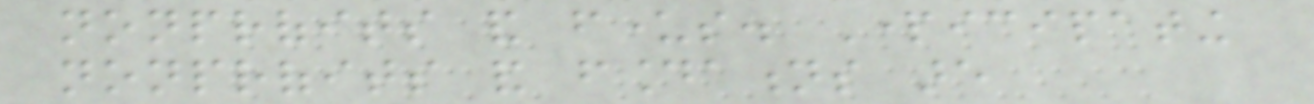nonprofits and funders. Participating
nonprofits and foundations are
